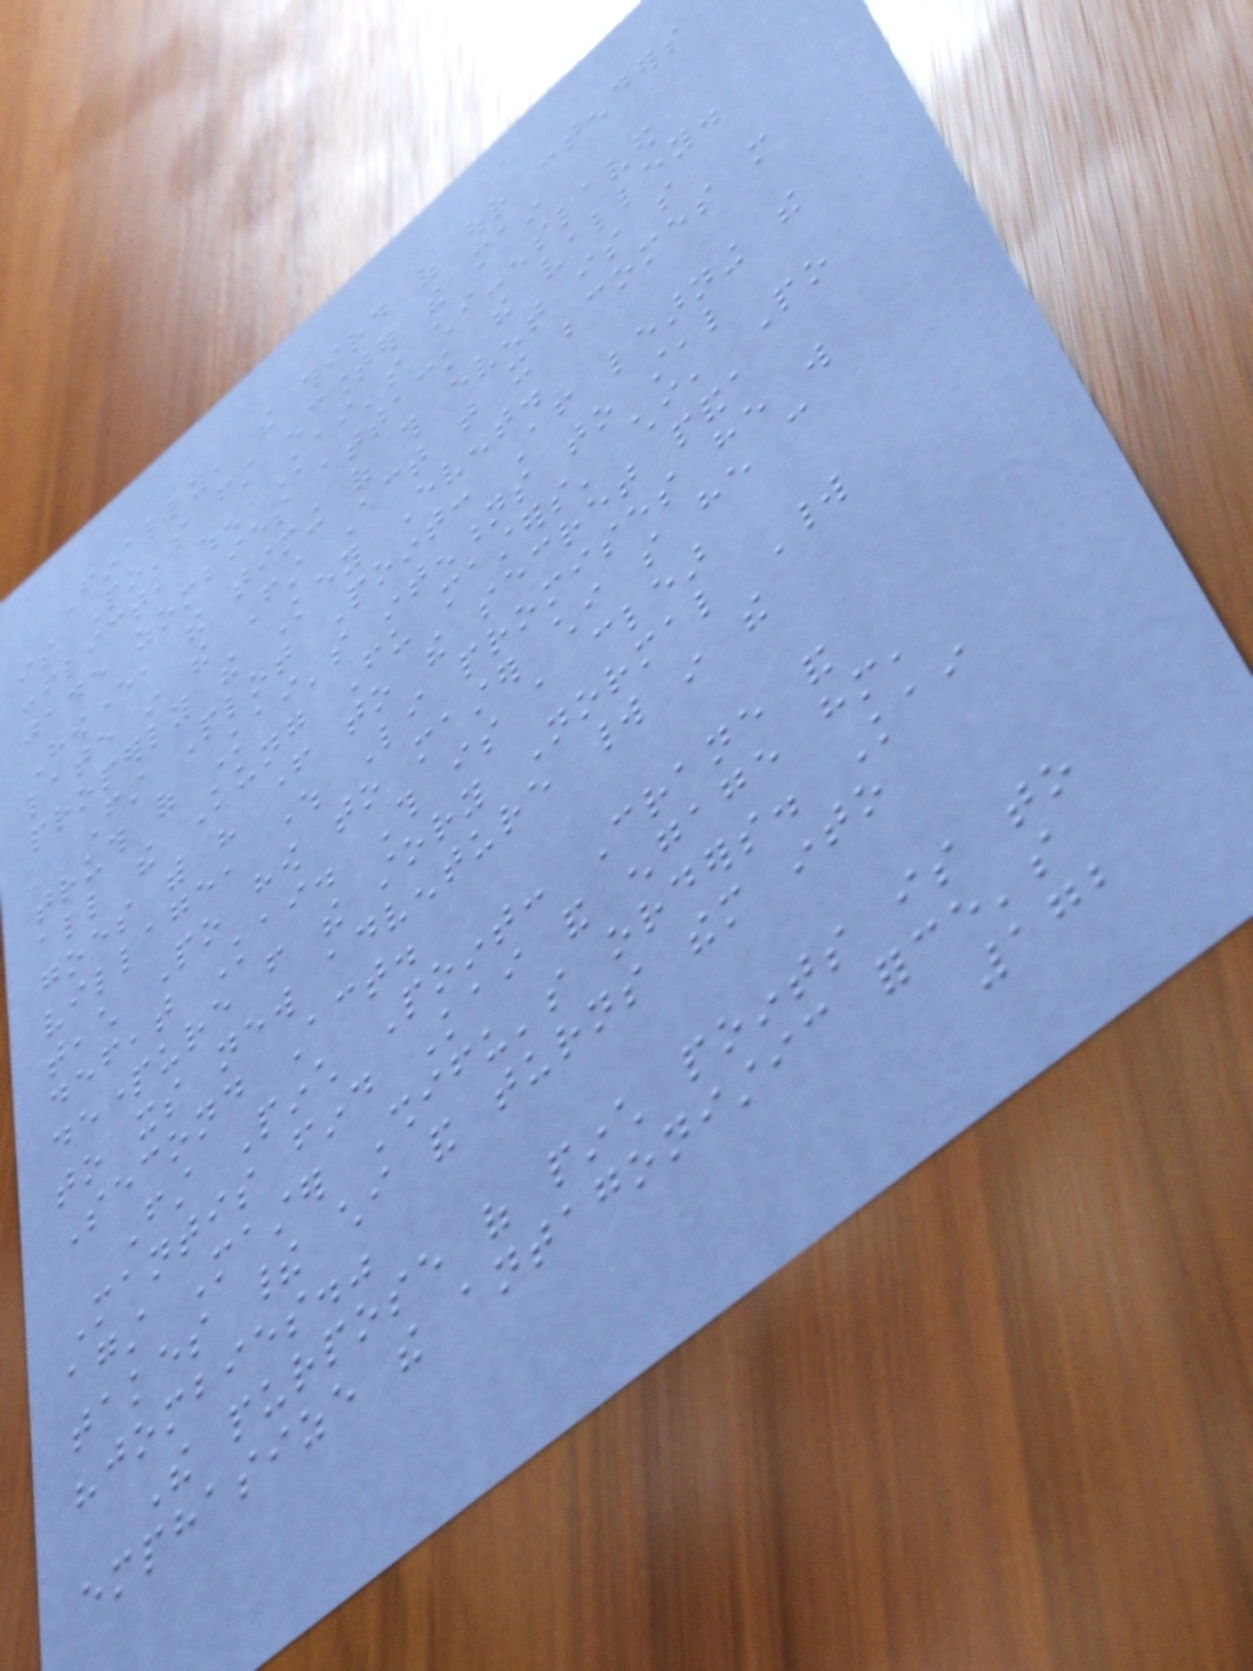Finally, the third of our contenders
is Po's first encounter the main
conflict, when Kai's chi-enslaved
jade zombies attack the valley.
However, the timing of this event is so
late in the First Act that it becomes more
properly the Key Event.
First Plot Point: After learning the
truth of Kai's intentions to steal
all the Kung Fu masters' chi, Po
goes with his father to the secret panda
village, where Li promises he will
teach Po how to master chi so he can
defeat Kai. This is a clear
departure from the story Normal World
to its new adventure world in the
Second Act.
First Pinch Point: Crane and
Mantis find Kai and engage him,
against Master Shifu's orders. Kai
takes their chi and turns them into
"jombies."
The purpose of pinch points is to
emphasize the antagonistic force's
172
